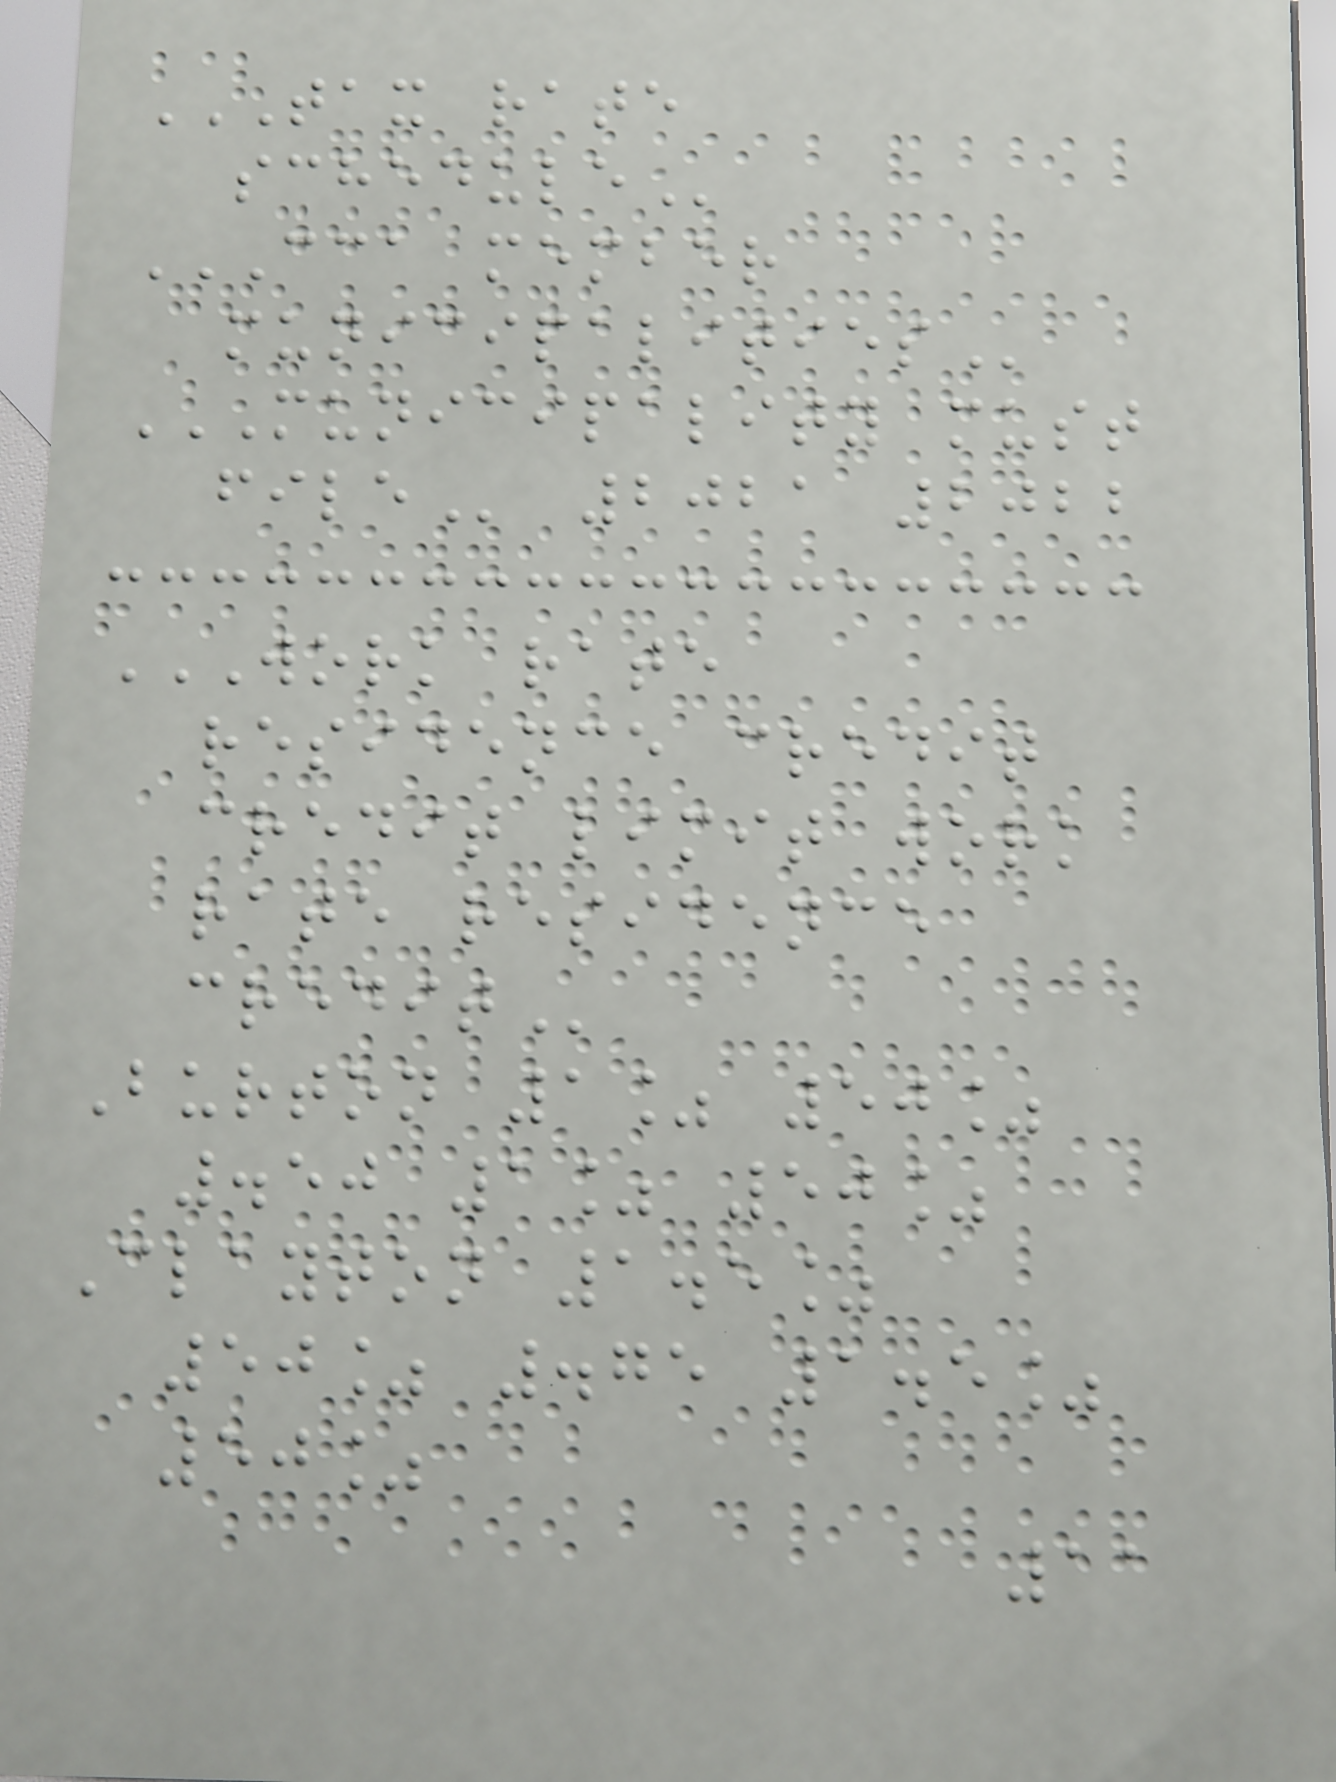TAX RATE
SCHEDULE
CCA MEMBER
MUNICIPALITIES
MUNICIPALITY MUST
FILE 2021 2022
WORK RATE
RESIDENCE CREDIT
CREDIT LIMIT WORK
RATE RESIDENCE
CREDIT
Burton 1% 50%
.50 1% 50%
Clayton 1.5%
50% .75 1.5%
50%
11
